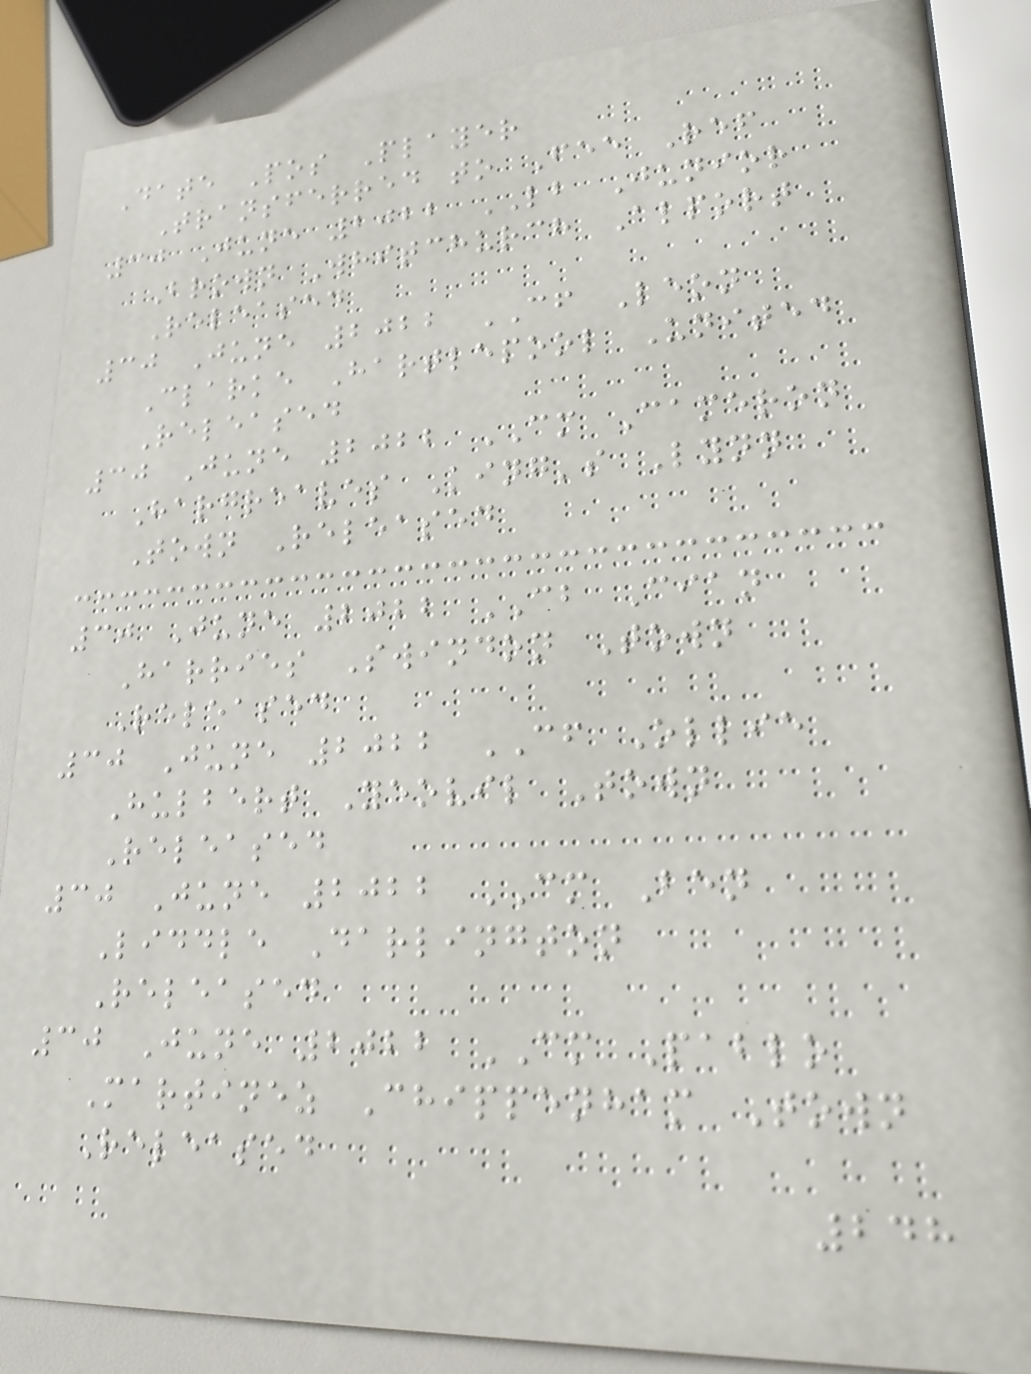Date Pos Player
Transferred to Fee Ref
30 June 2022 LB Junior
Brown Whitchurch Alport
Released
30 June 2022 CF Leon
Clarke Hartlepool United
Released
30 June 2022 CM Cameron
Hargreaves King's Lynn
Town Released
30 June 2022 CB Cian
Harries Swindon Town
Released
30 June 2022 CF Ollie
Hulbert Yeovil Town
Released
30 June 2022 CM Ben
Liddle Darlington
Released
30 June 2022 CM Pablo
Martinez Chippenham Town
Released
248
